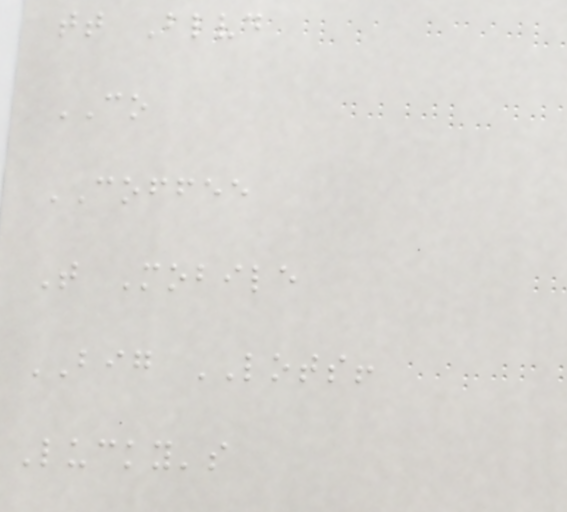tt Blvd
CO
COFFEE
T Mobile
BIG LOTS!
Lucky's
